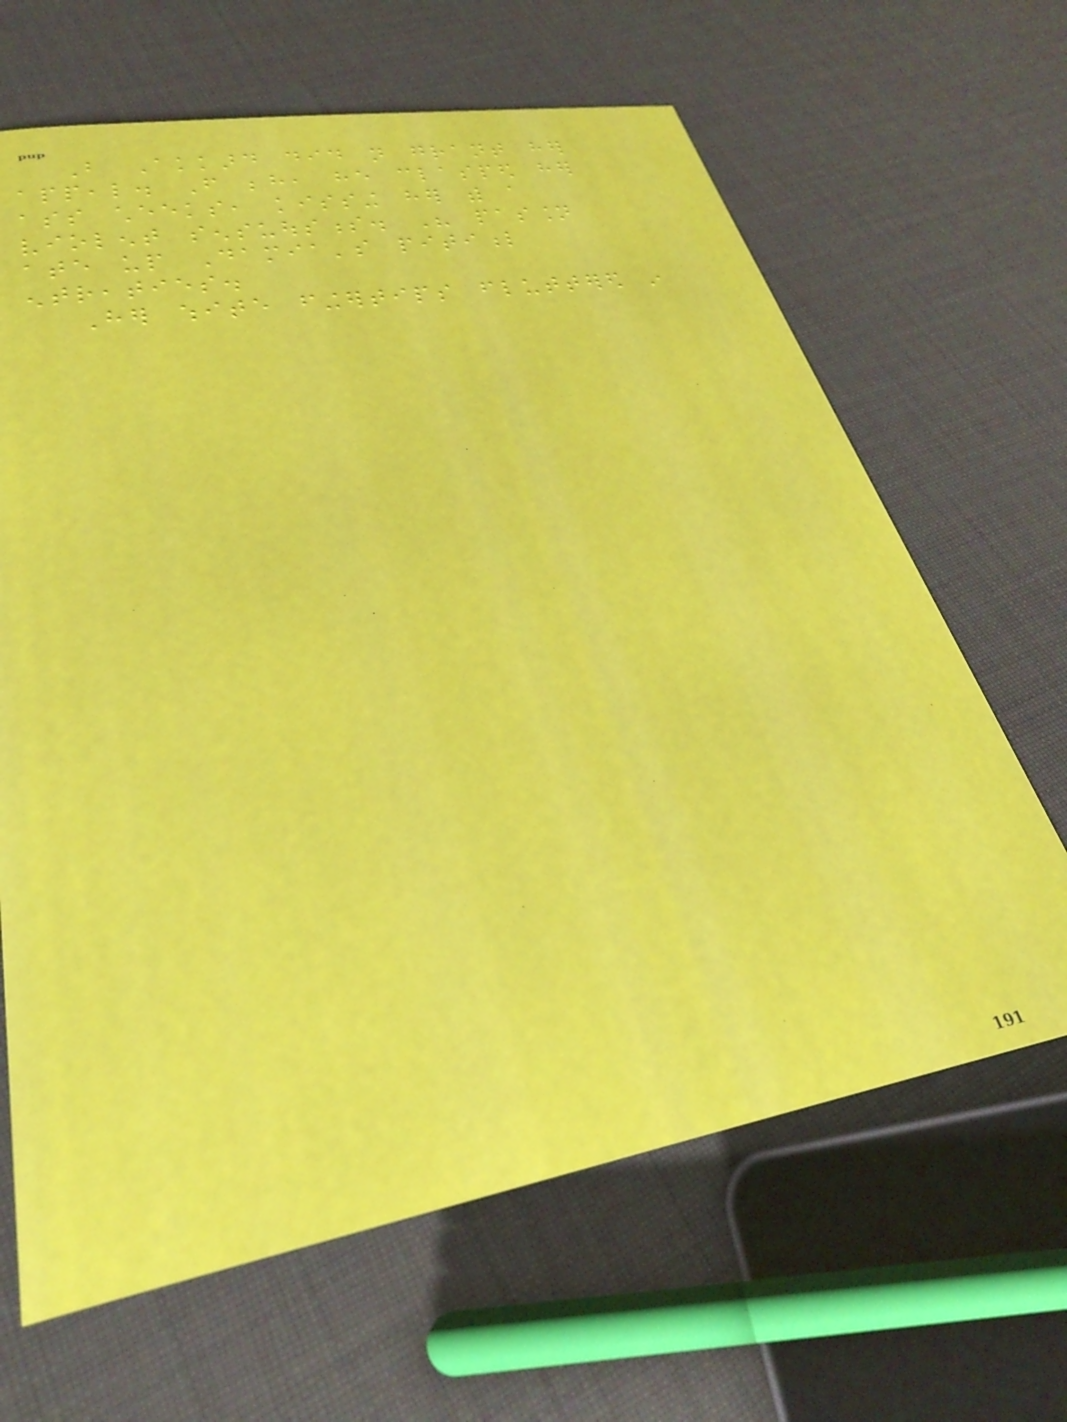But Akkard did not grant her
appeal. From behind, he clasped her
ass cheeks, kissing her with a
violent sensuousness. His passion
ate up Damia's pitiful
entreaties.
Her white fingertips fluttered in
